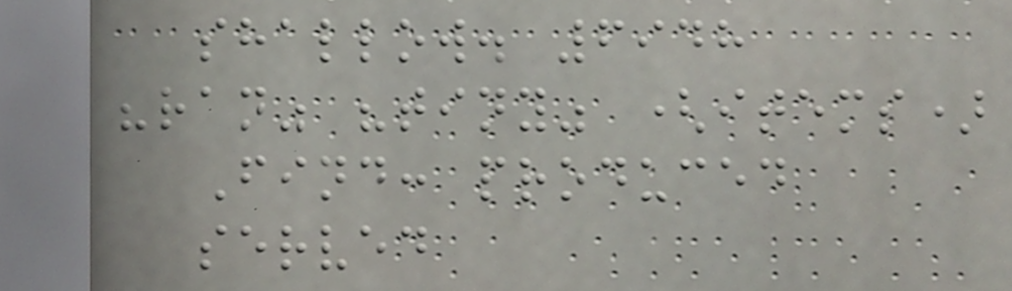shallow. 6948
"ran" "tiny" (items)
Find: produced
served
